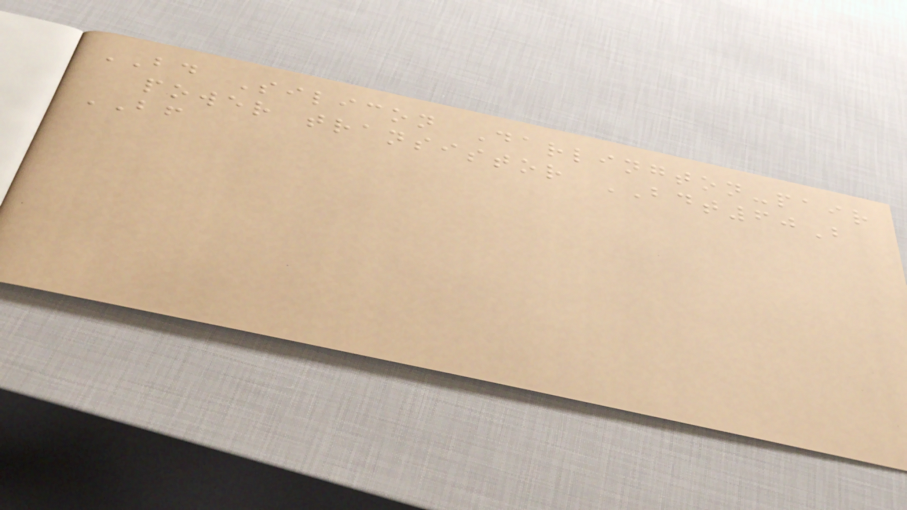BD Silicon Darlington-pair
power transistor BDT60B
BF
